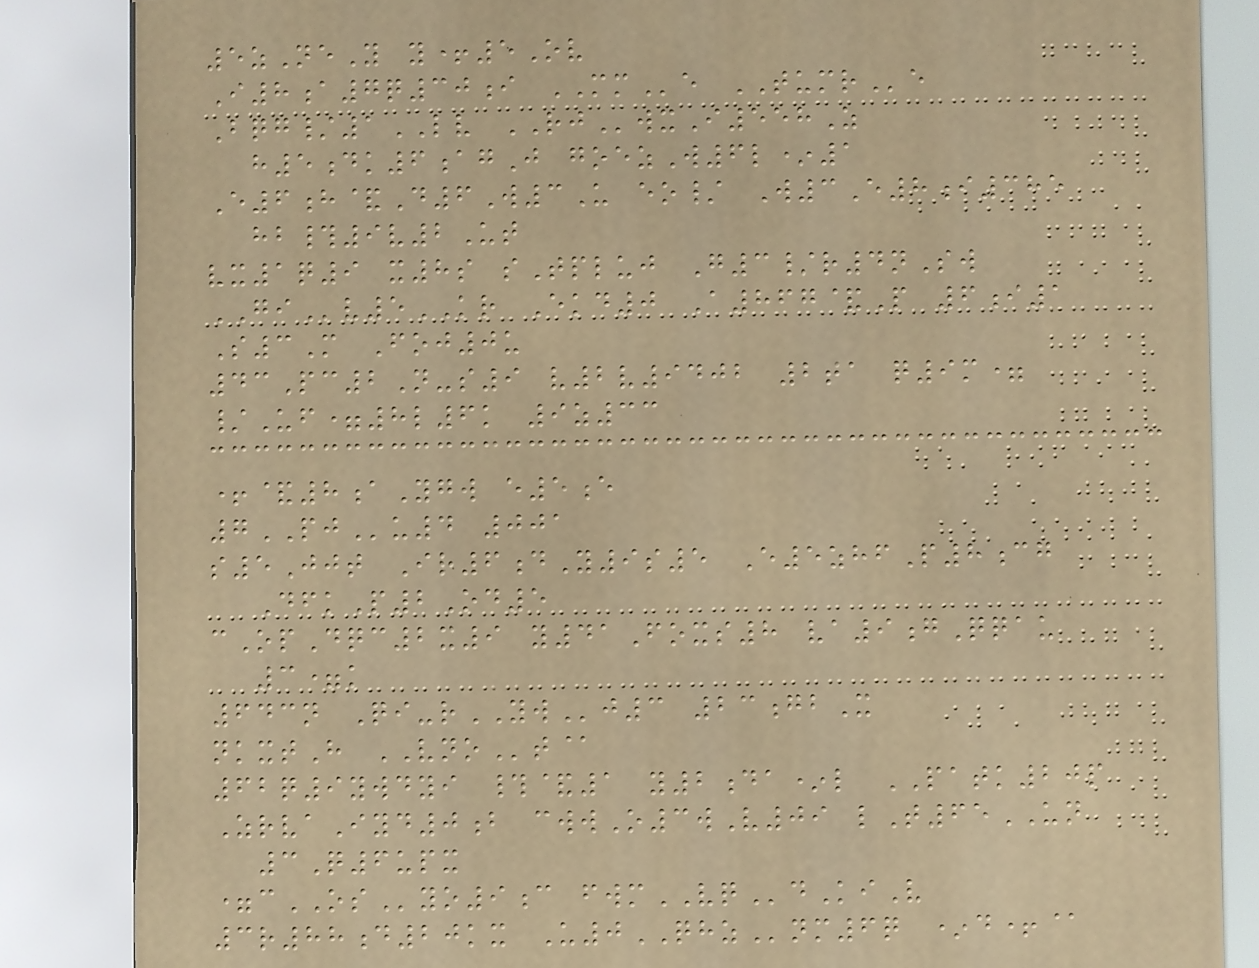5zNeY y+5Ov
I8a7q30i MMe TUMRe
Bqg/1LV RJwxI558Z
h5dk6agJ goezW6l*1
E6h&D6W3U eo/ W3E8i385
hb#9v2Ut
vx1q9 x8s sTpluj G3/r4nSw
GIv5KR Ekd0 A867&P 6i1
S3M Foj0u
43Pc2N-s9 v2v9402 2ta q9m=
/Uf=8l6k 9z33
+&8aYgw e5e
7PJu4 001
s5Jjt Ir6dY9s5 E5zhfP8cg
DfkP2Od5
cOpDqc2x9 y41Foxs8 va9gQqau
3=k
643n Qi-rYWj3 23gbX
nkxtH VNOt@
62q9ywdyi #&1 y2da*l PATK20p
ZrvaIyd0b cwwO3wV09 lT65UN
3Q6upx
=cOSyo9c fwmVQdKiV
3r88d20kx U0QHZnm6q *d+@
